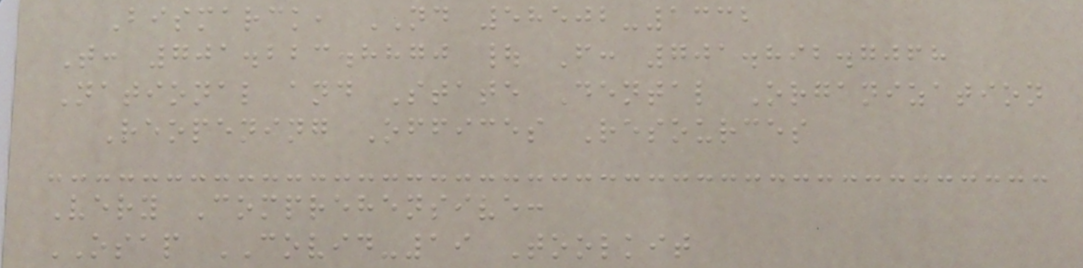Bismarck, ND 58502-1332
T: 701.223.8870 | F: 701.892.7068
National and State Dental Organization
Reopening Offices Resources
Very Comprehensive:
OSAP COVID-19 Toolkit
